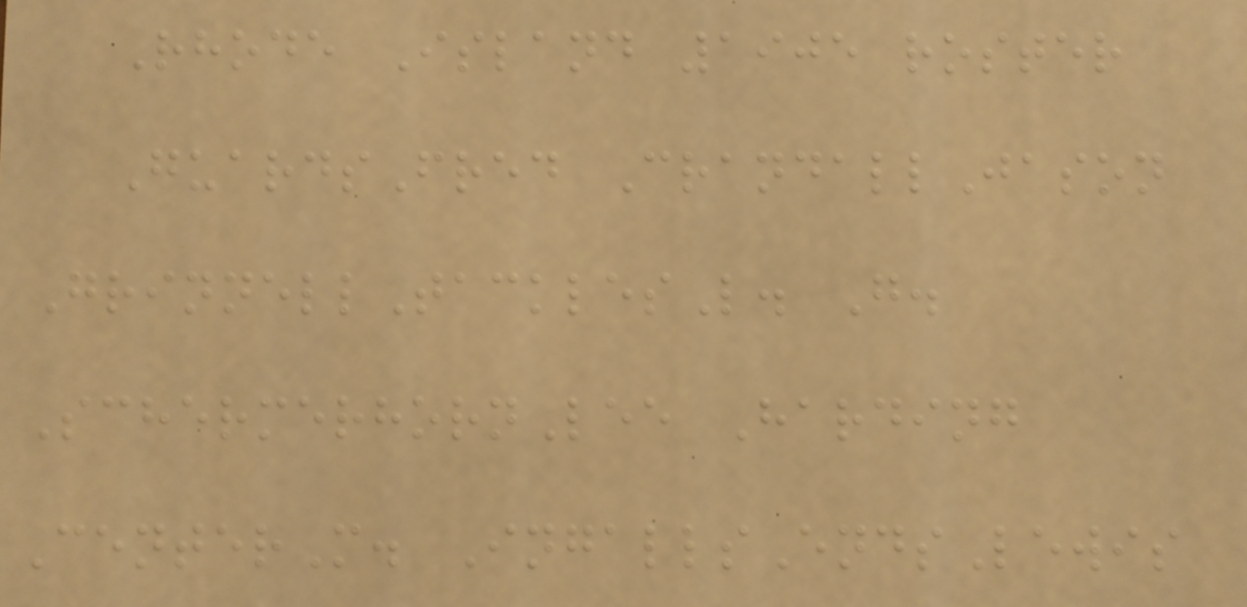Rhode Island 1905 roster
GuardsFred CrandallJason
GrinnellTacklesL. G.
SchermerhornLee Harding
CenterM. IngallsEndsLewis
